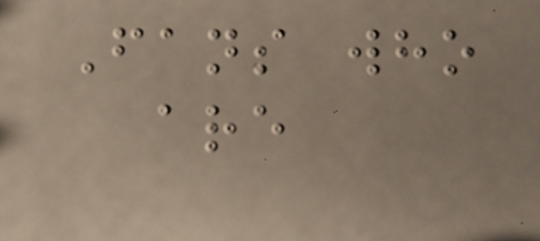Fans who
are
